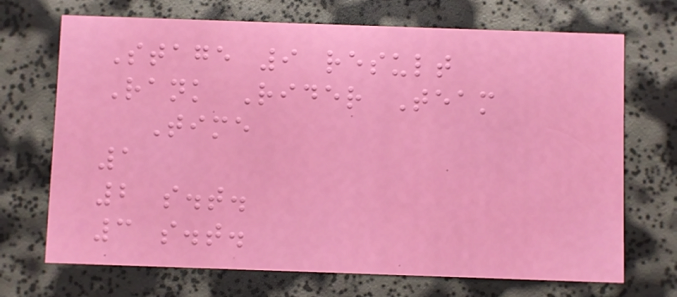Stage 9 result
Rank Rider Team
Time
1
2 s.t.
3 s.t.
